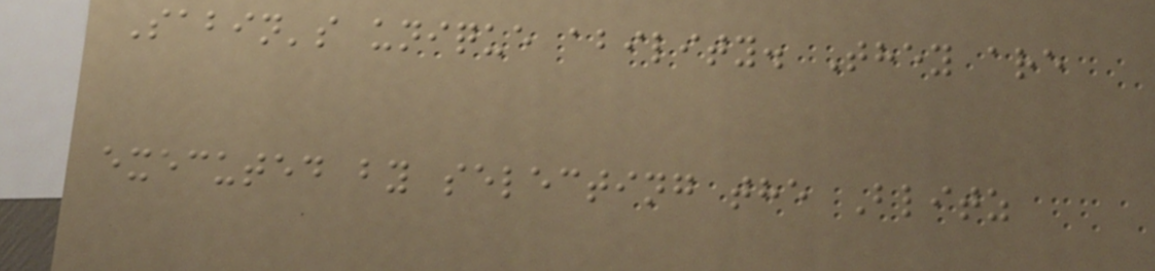Sabin's unique ability. They are
executed by selecting the Blitz
